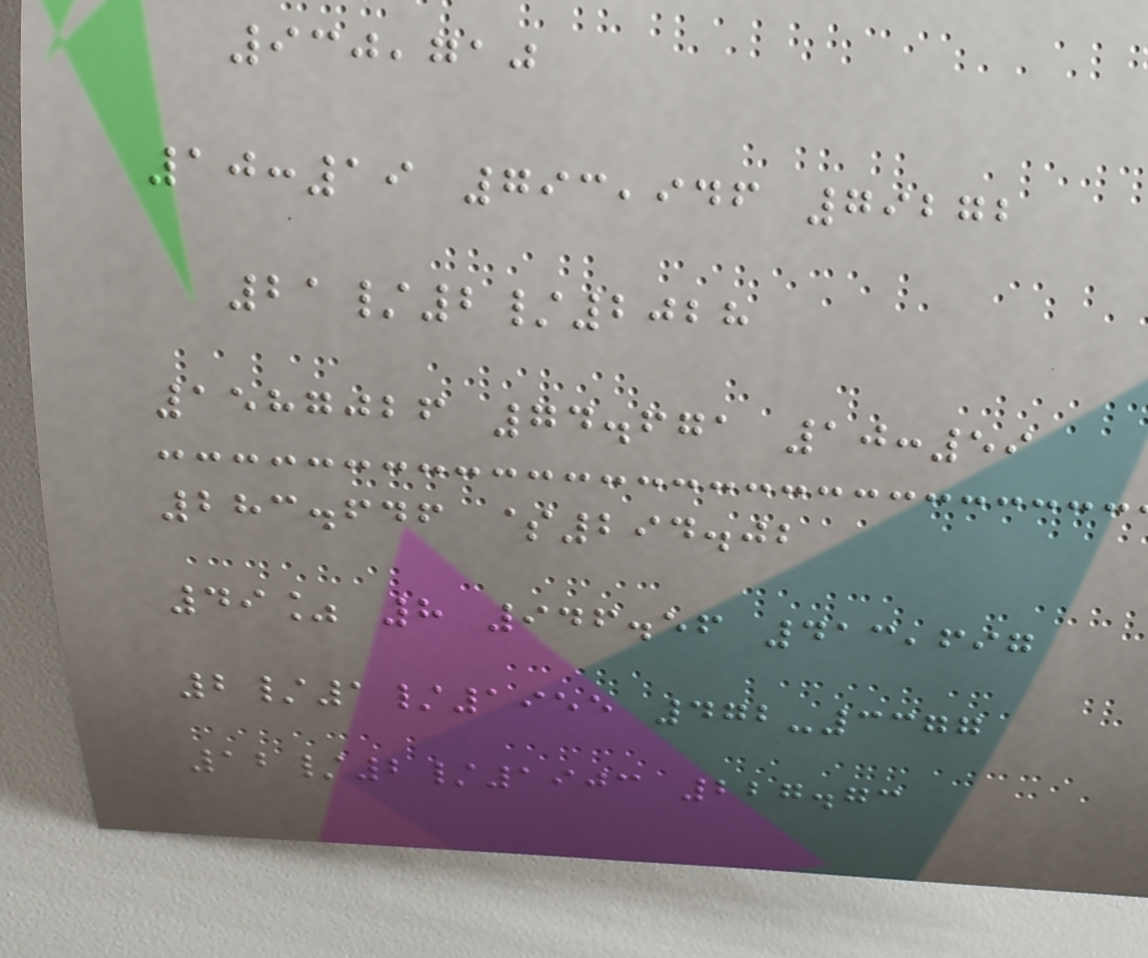930,710
10:19 793,946 79272
21/2/2028
1587026 74.671 10:59
283.646 $294.02
49% 8 946.56 413,697
2/1/1955 472-3377
12/2/1903 227.73
